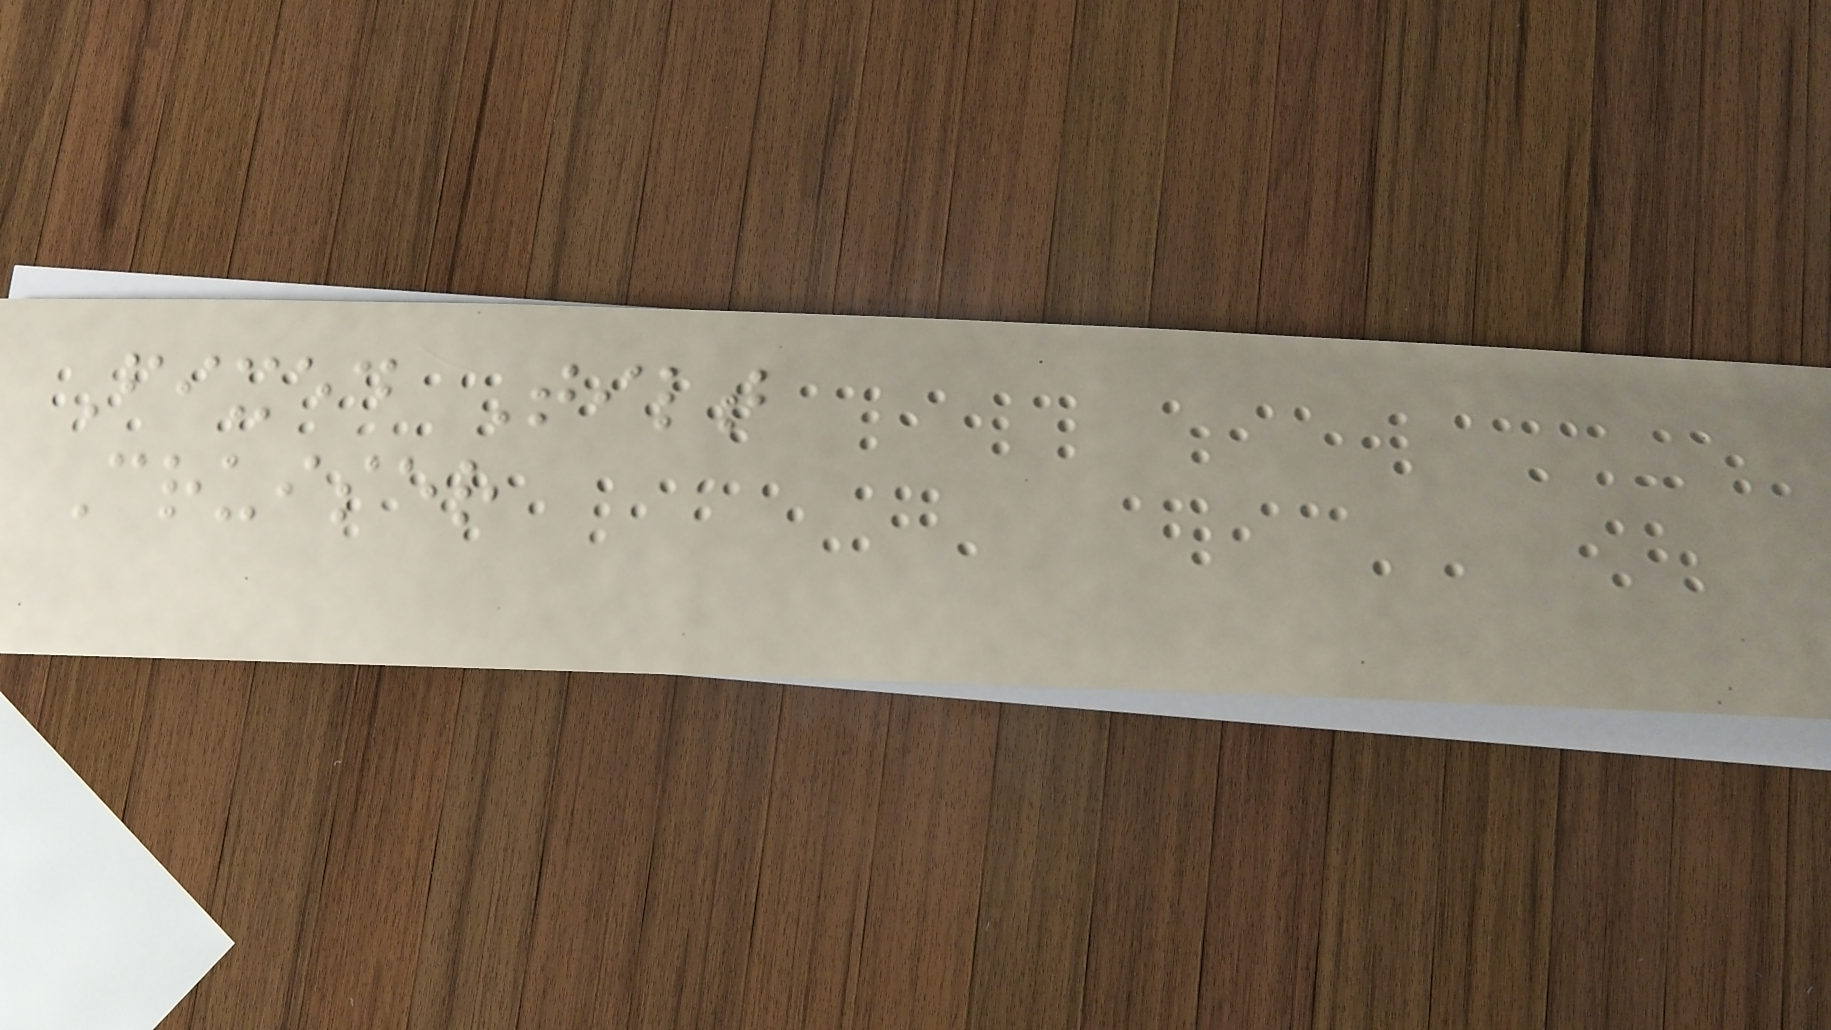Fixed Tilt
Cruiser
